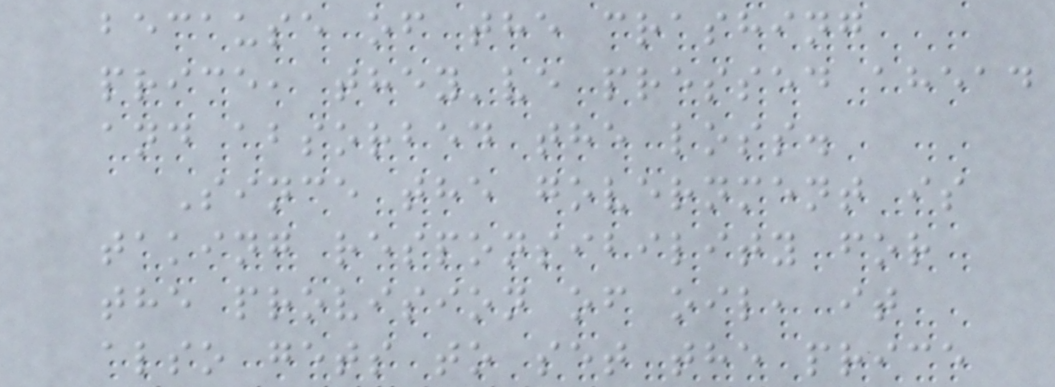because of the crashing
price, they've pressed ahead
and absorbed the loss.
Since the government is
taking responsibility for
the provision of oil, it
also gets to set the price
